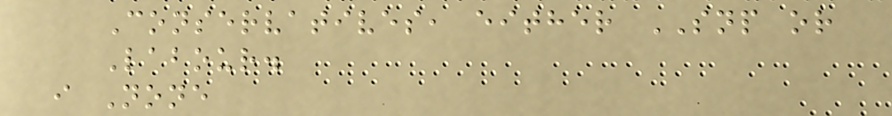Conservatives, either SNP or
Labour.
i None
